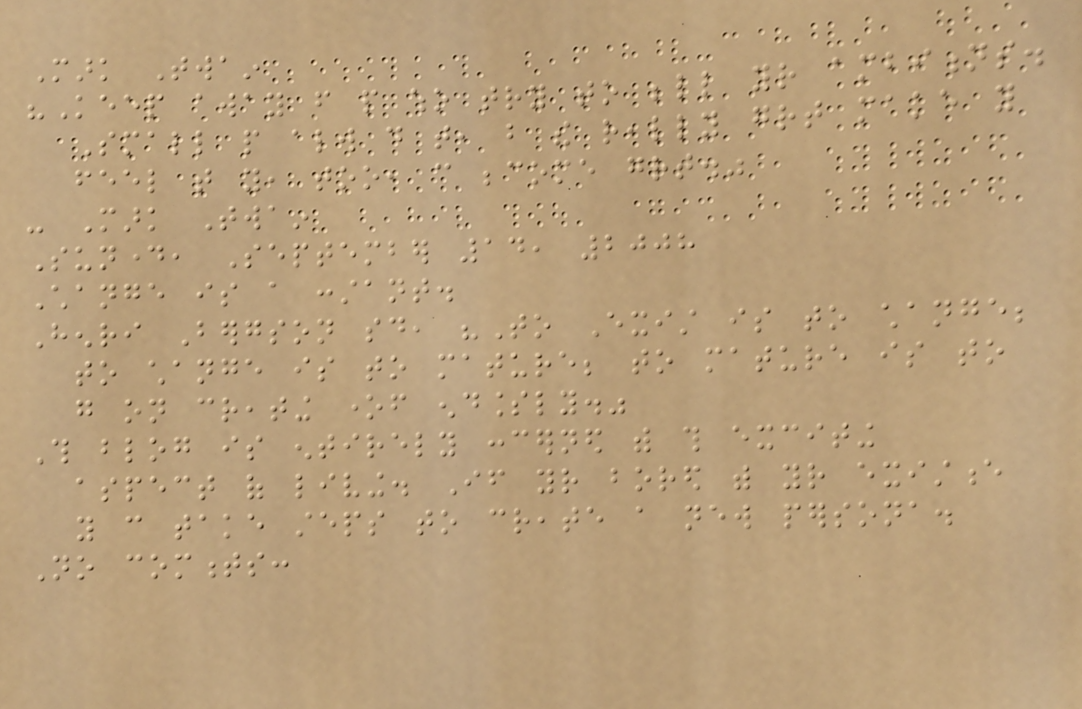Mark Twain
"Keep away from people who try to belittle your ambitions.
Small people always do that, but the really great make you
feel that you, too, can become great."
- Mark Twain
Sunday, September 14, 2008
Change is a constant.
Henri Bergson said, "To Exist is to change;
to change is to mature; to mature is to
go on creating oneself endlessly."
This blog is entirely concerned with this exciting
aspect of living. If your bored with your existence
you can take steps to create a new persona.
No comments:
